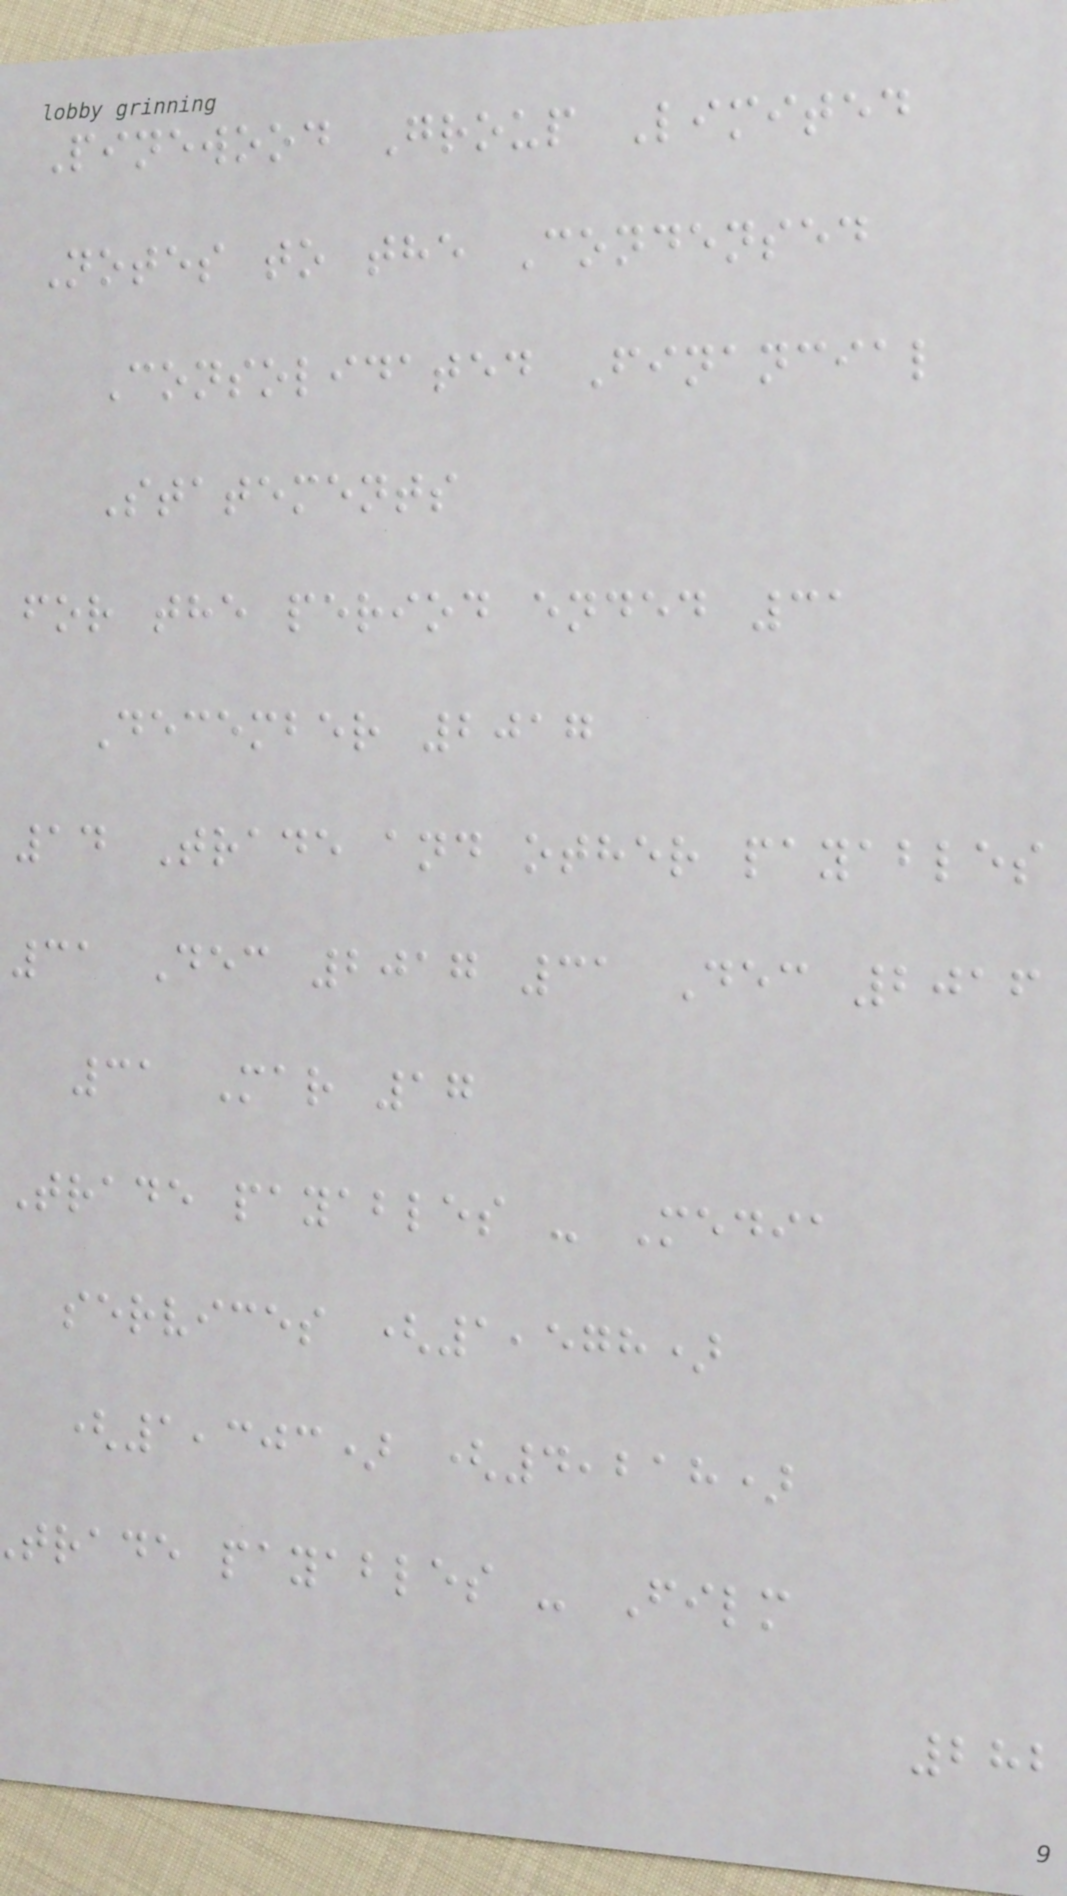Pinewood Group Limited
Notes to the Condensed
Consolidated Financial
Statements
for the period ended 31
December 2017
14 Trade and other payables
31 Dec 2017 31 Dec 2016
31 Mar 17
Trade payables - Media
services (1,578)
(1,303) (4,218)
trade payables - Film
282
